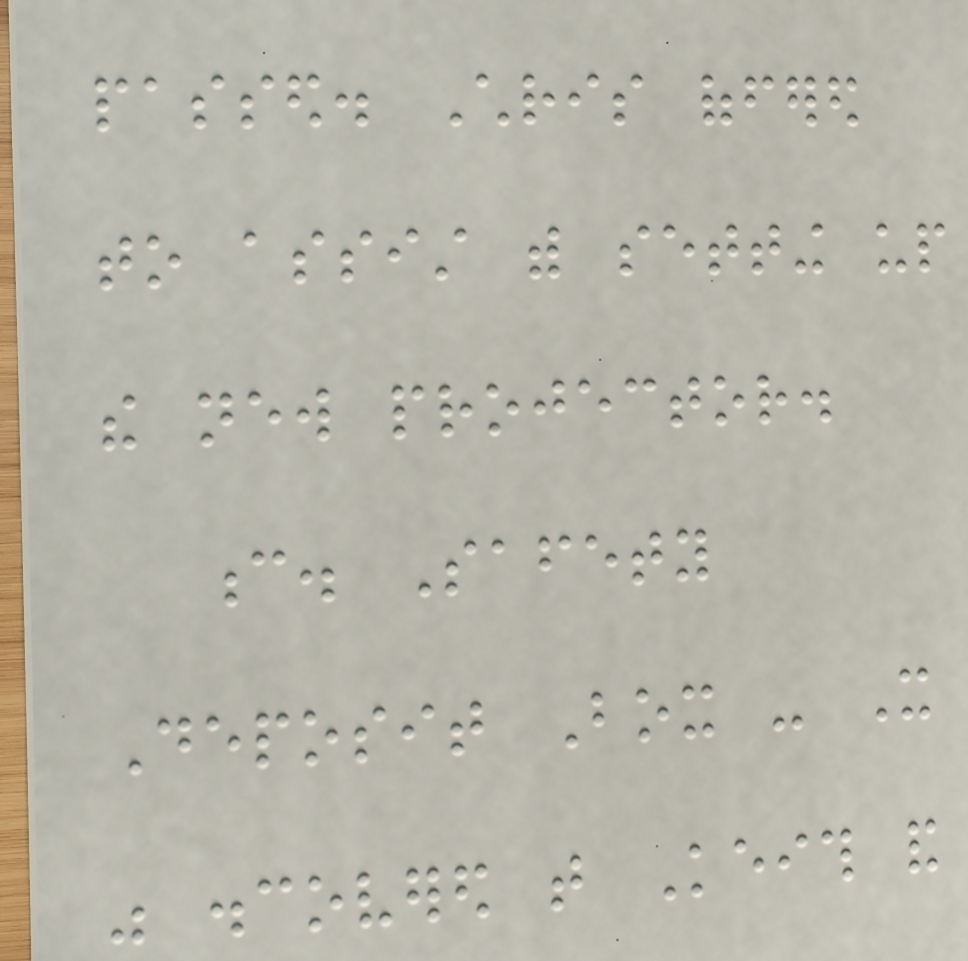passed. Chris offered
to assist with setting up
the new projector.
c. Safety
Deposit Box - It
was discovered that Keith and
